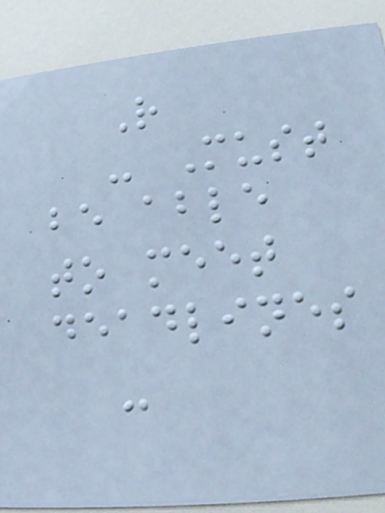R
- Must
be able
to meet
deadlines
-
